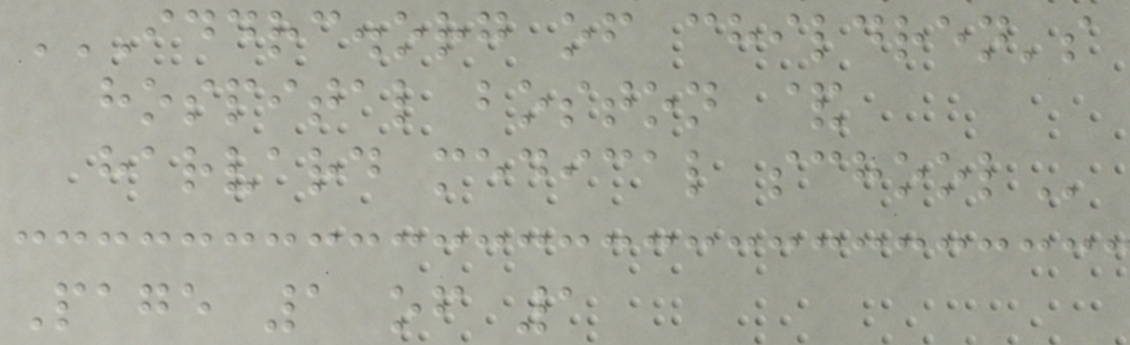IDDRC.ORG OF CHILDREN'S
HOSPITAL BOSTON &
HARVARD MEDICAL SCHOOL
Page 1 of 1
